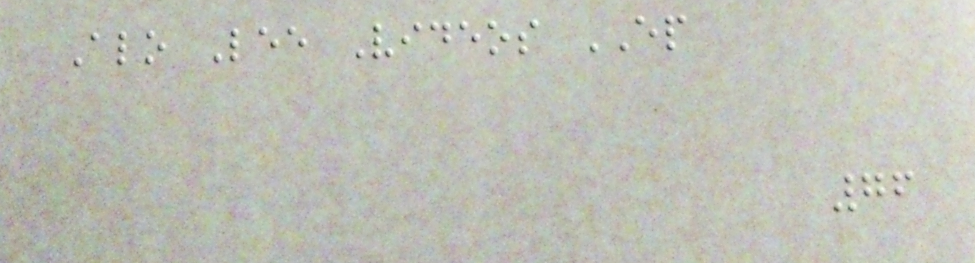Alo Lee Videos EP
76
